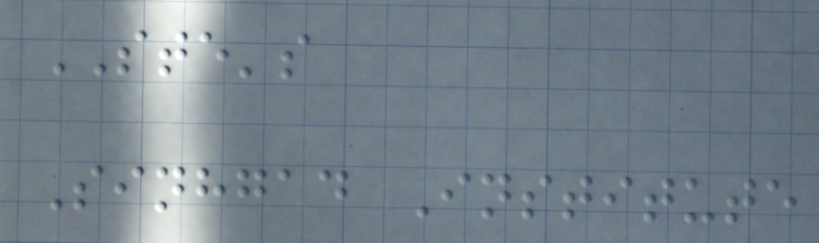STE's
Sinhgad Institute
